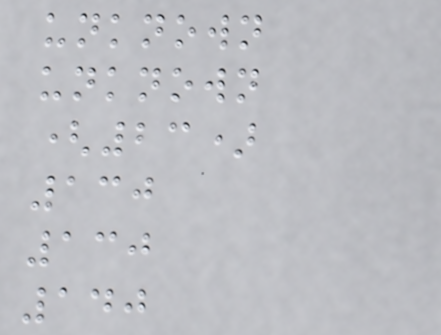unknown
unknown
(23)
130
130
140
